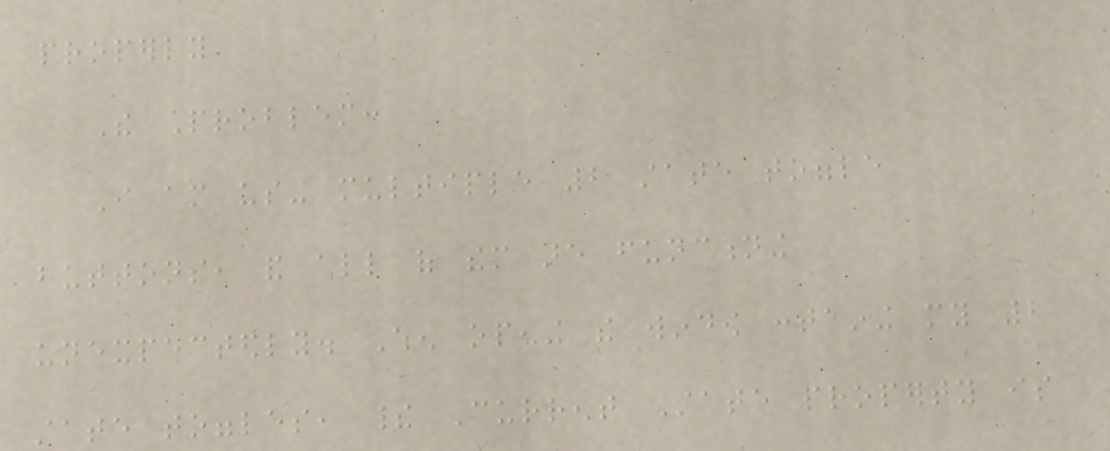properly
The Problem:
I am using multiple 2 state toggle
buttons, and all of them are functioning
unexpectedly. When opening the window containing my 2
state toggles, their Current State property is
